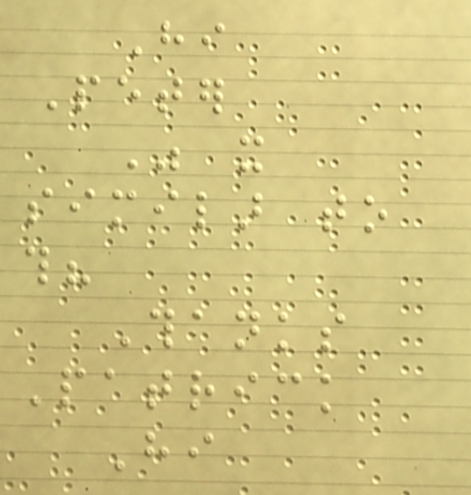Hi
Peter
Was it
similar to
this?
Thanks
Patrick
Hi
